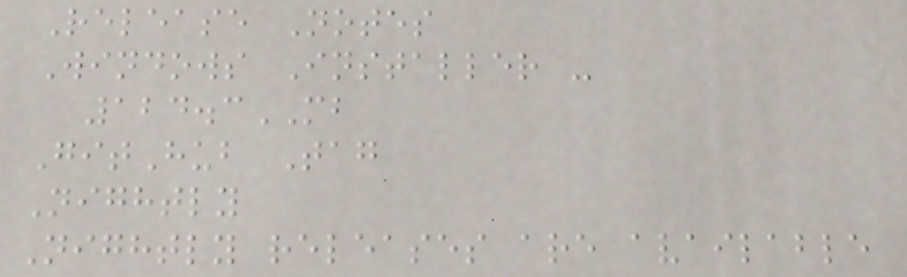Release Notes
Windows Installer -
124.3MB
GitHub Tag
Nightly
Nightly releases are available
